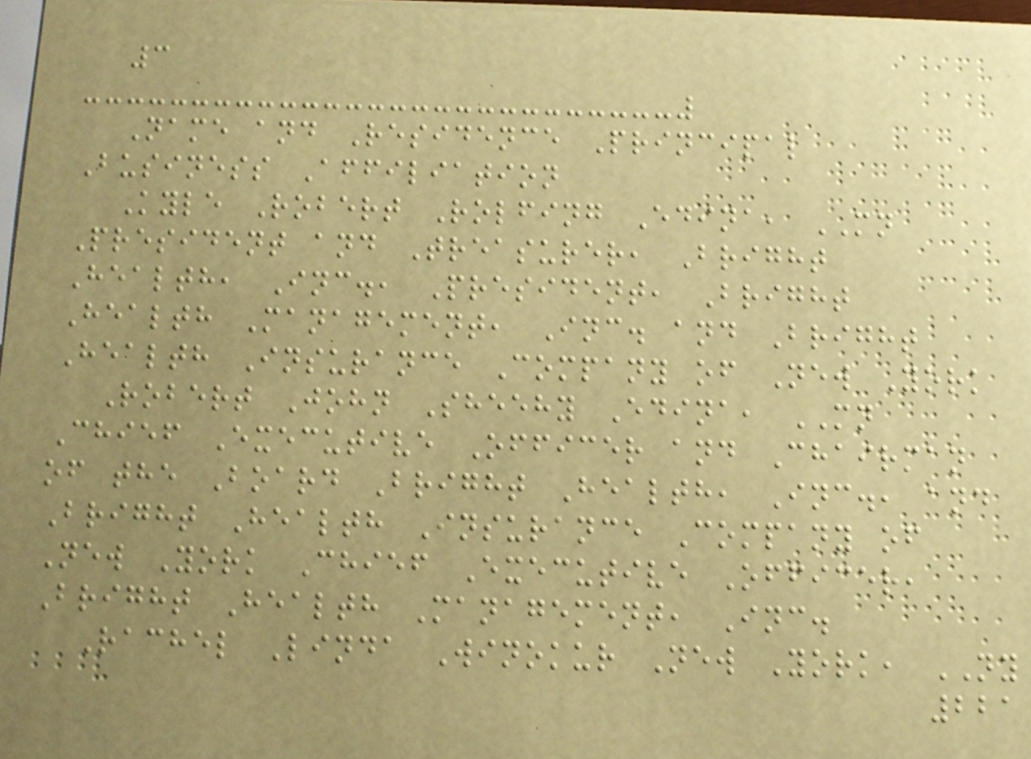3
Name and Residence Principal
Business Affiliation
Kyle Robert Rolfing Edina, MN
President and Treasurer, Bright
Health, Inc., President, Bright
Health Management, Inc. and Bright
Health Insurance Company of New York
Robert John Sheehy Edina, MN
Chief Executive Officer and Chairman
of the Board Bright Health, Inc., and
Bright Health Insurance Company of
New York Chief Executive Officer,
Bright Health Management, Inc.
Rachel Linda Winokur New York, NY
221
